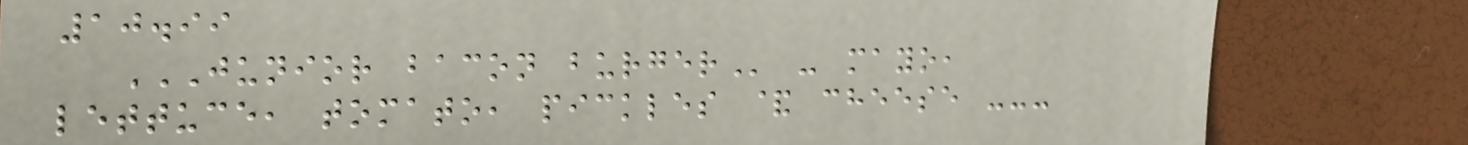10.99
JUNIOR BACON BURGER - mayo,
lettuce, tomato, pickles & cheese ---
